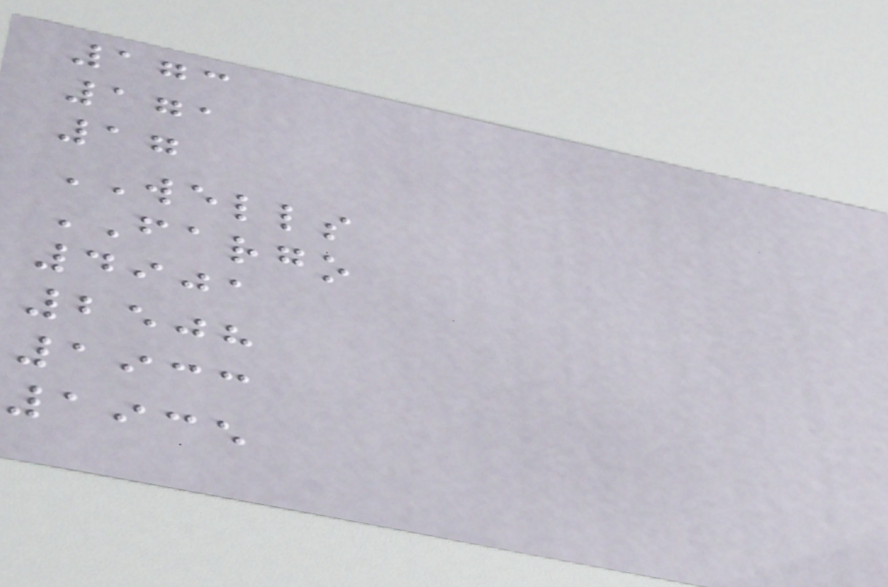173
171
17
WELLS
FARGO
4901
2508
1933
1935
